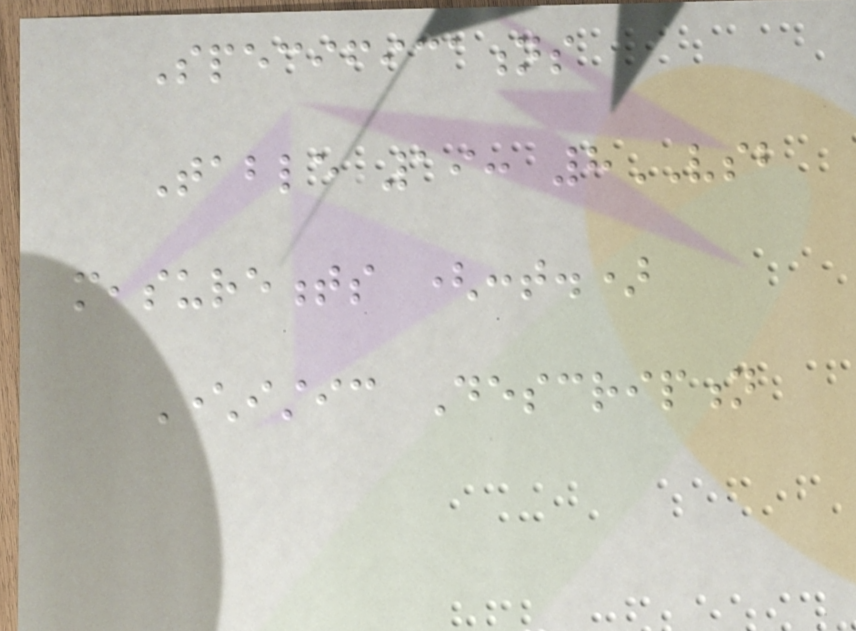Specifications
Table 19: 8VSB
measurements (cont.)
Characteristic Description
